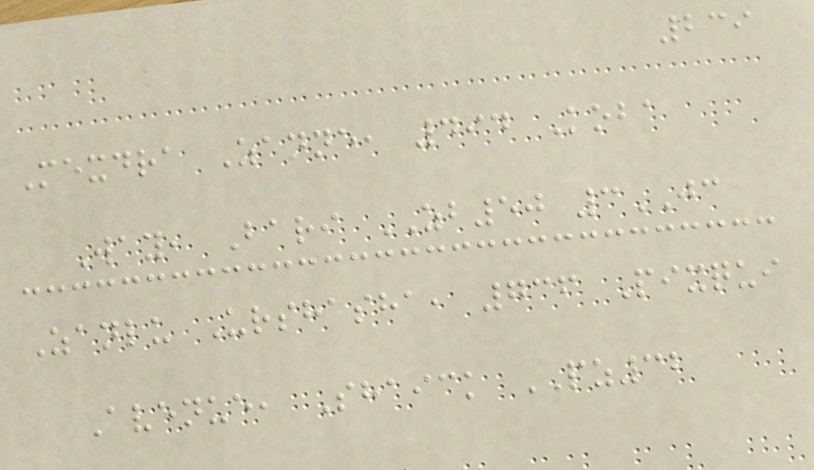239
Mexdra Zanne, 494 Koba
Way, Bari ZB50 3JC
Zanlu Urshasha, 736 Pixqui
Avenue, Shaick PZ32
